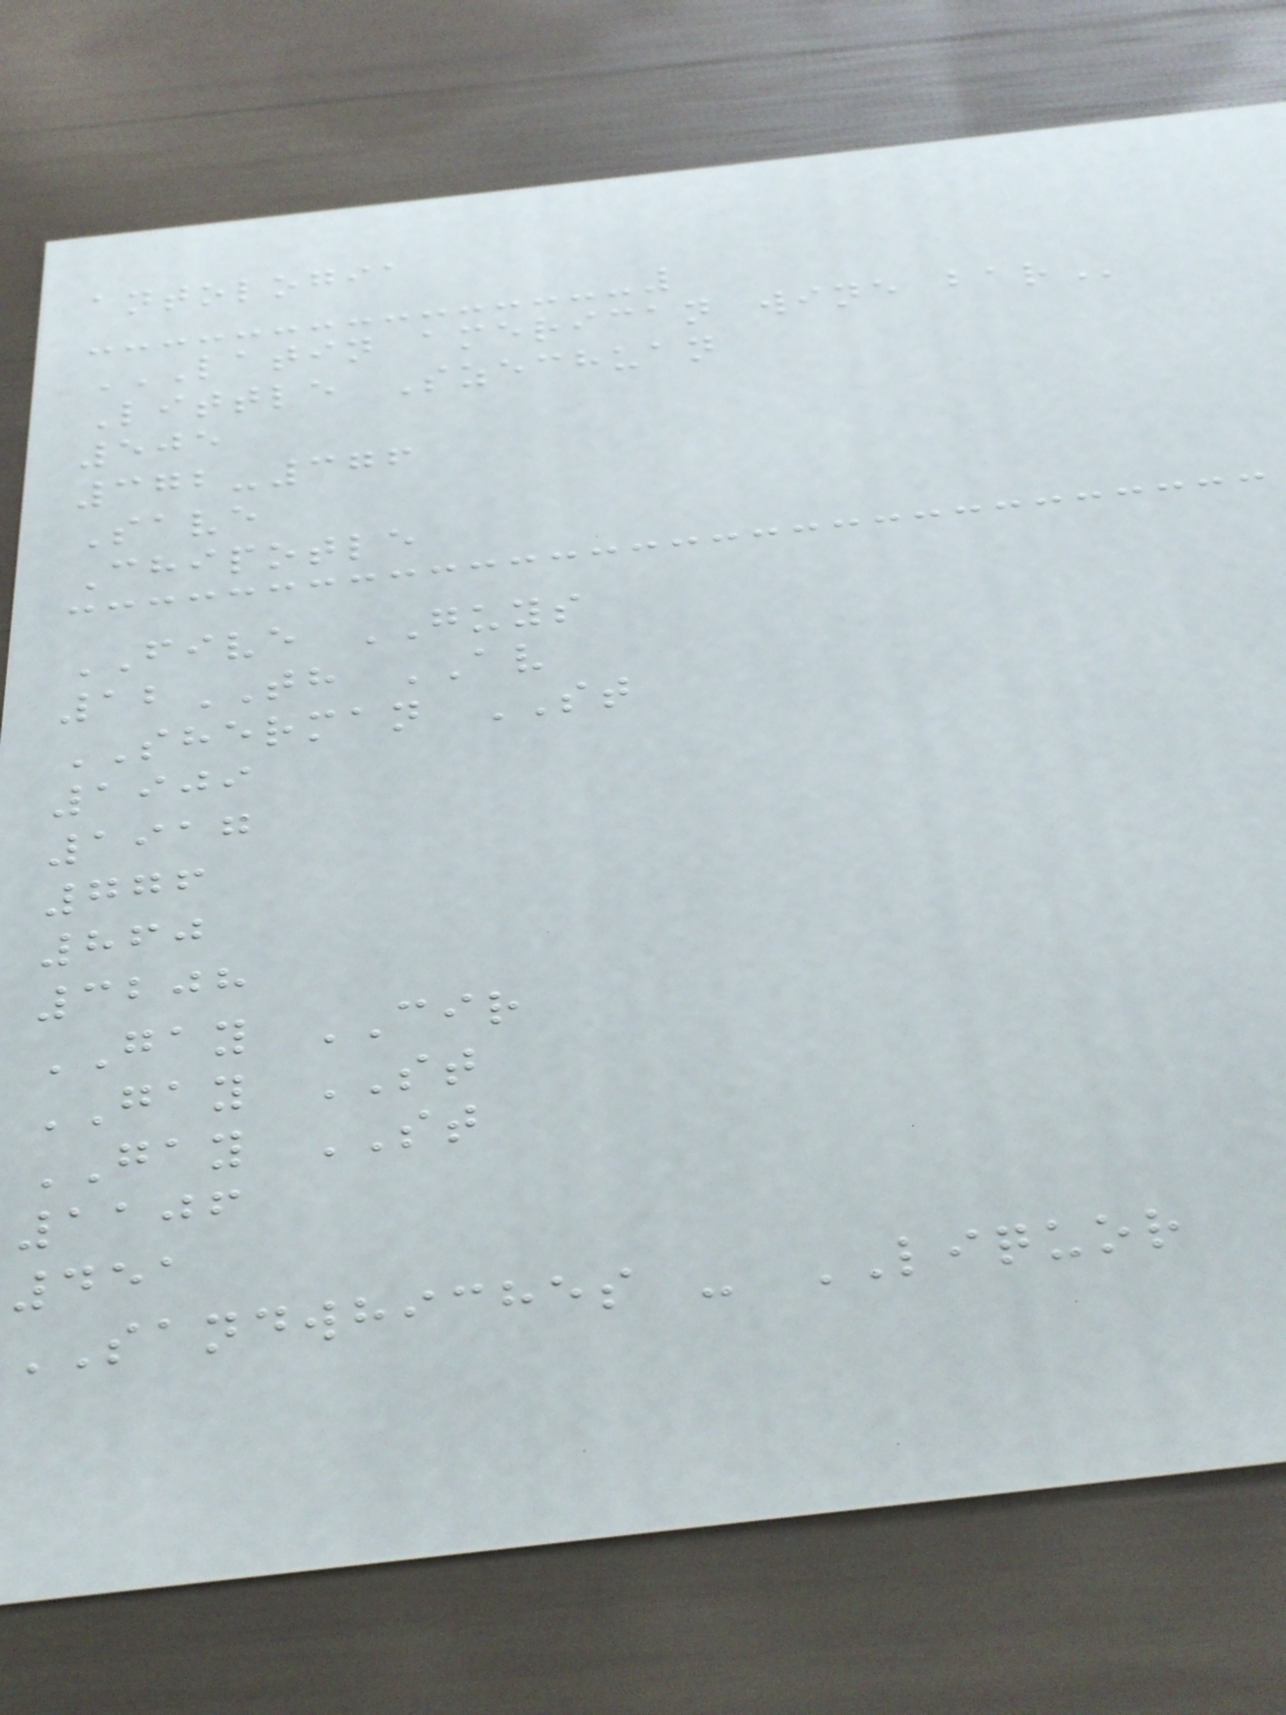antologia
LATIN AMERICAN WINE BAR
Little Szechuan
505
372-376
Save
Chipotle
FIVE GUYS
12TH AV
SHERMAN ST
1909
1917
776
860
3208
GAY CIR
GAY ST
GAY ST
1106
451
SANDWHICHES - LIQUOR
